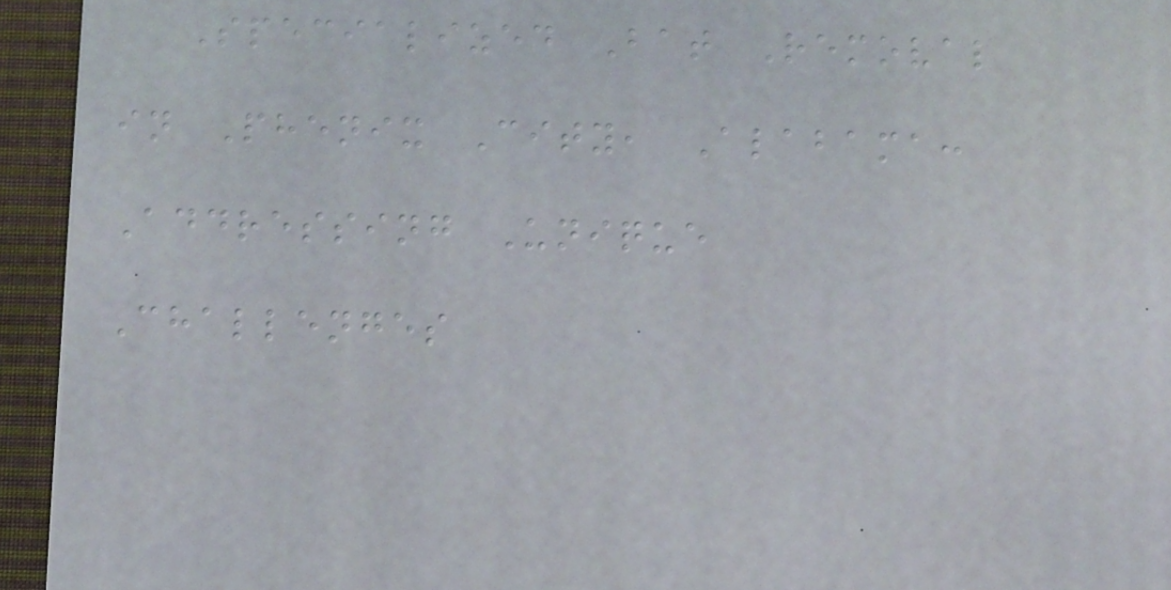Specialized Bat Removal
in Phenix City, Alabama:
Addressing Unique
Challenges
